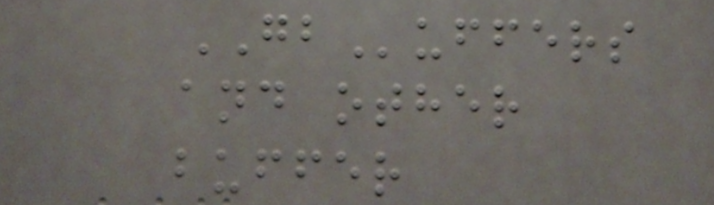GBuffers
and other
buffer
